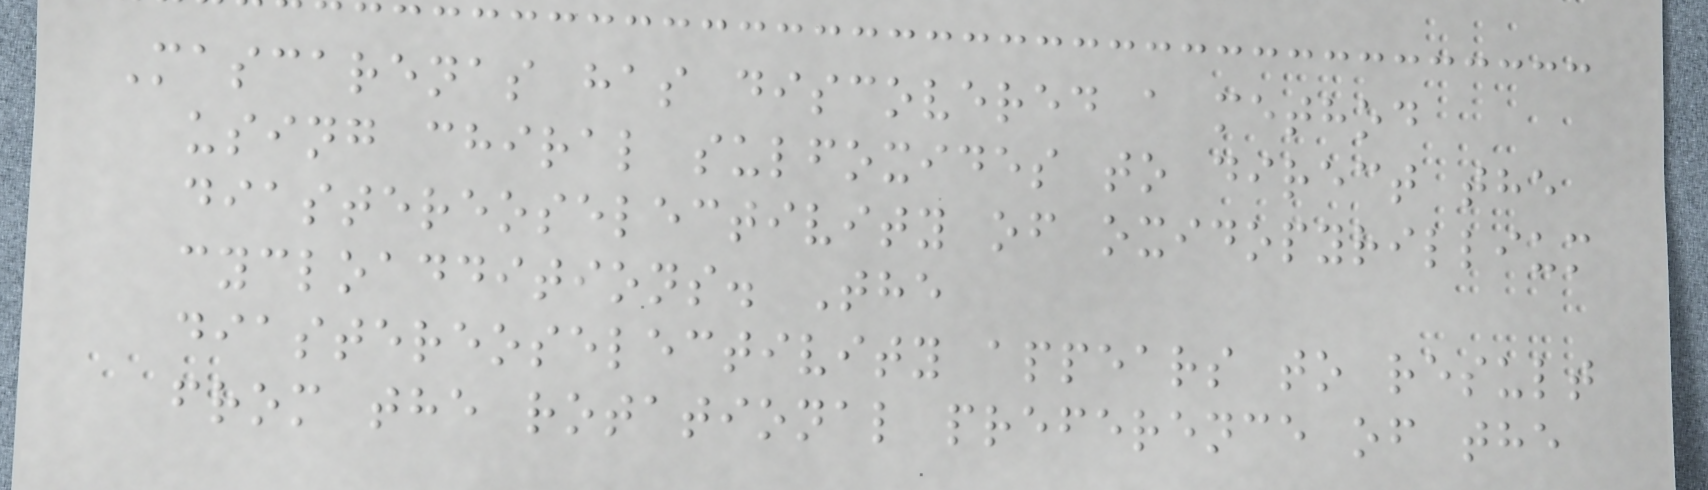Mascarenas has discovered a method
using chiral sulfoxides to direct the
diastereoselectivity of oxidopyrillium
cycloadditions. The
diastereoselectivity appears to result
from the rotational preference of the
